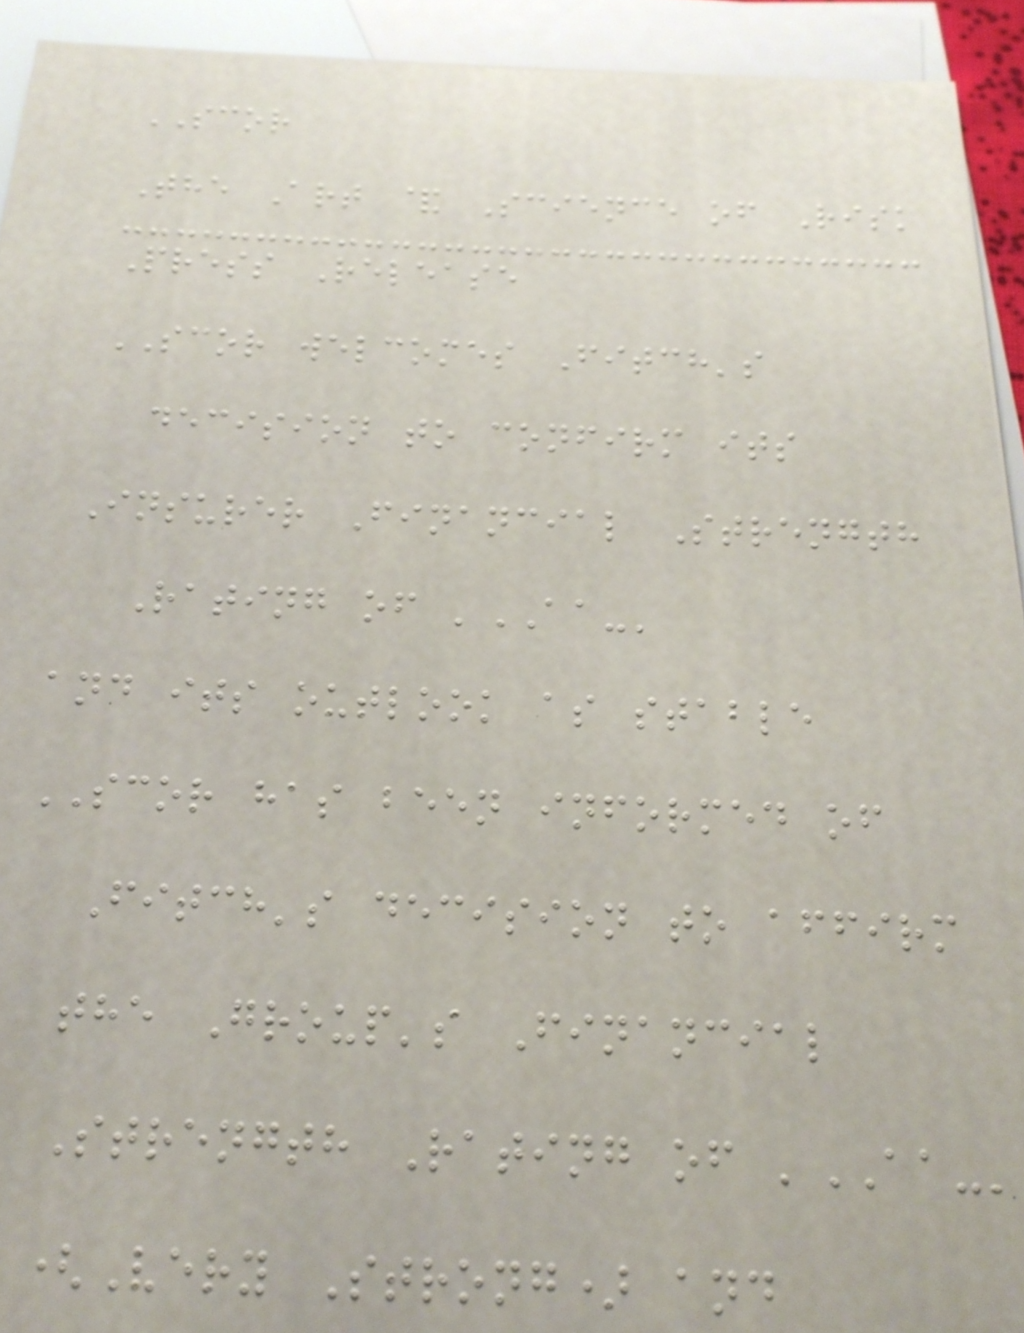SCOR
The Art & Science of Risk
Press Release
SCOR welcomes Fitch's
decision to confirm its
Insurer Financial Strength
Rating of 'AA-'
and its outlook as stable
SCOR has been informed of
Fitch's decision to affirm
the Group's Financial
Strength Rating of 'AA-'
(Very Strong) and
